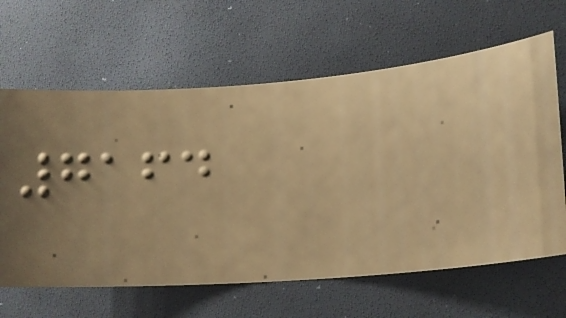7164
